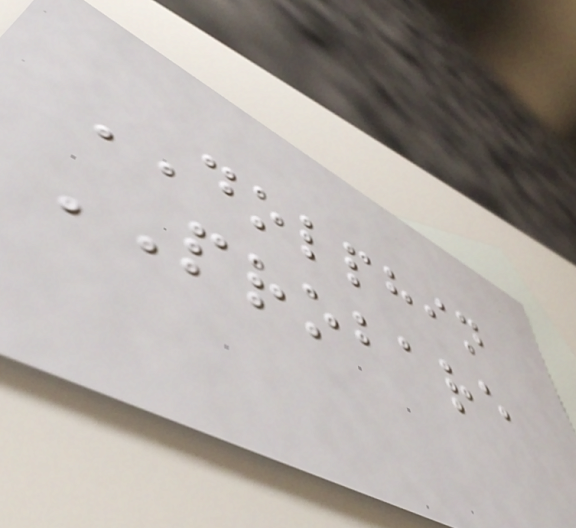DOLPHIN
PROBARE
